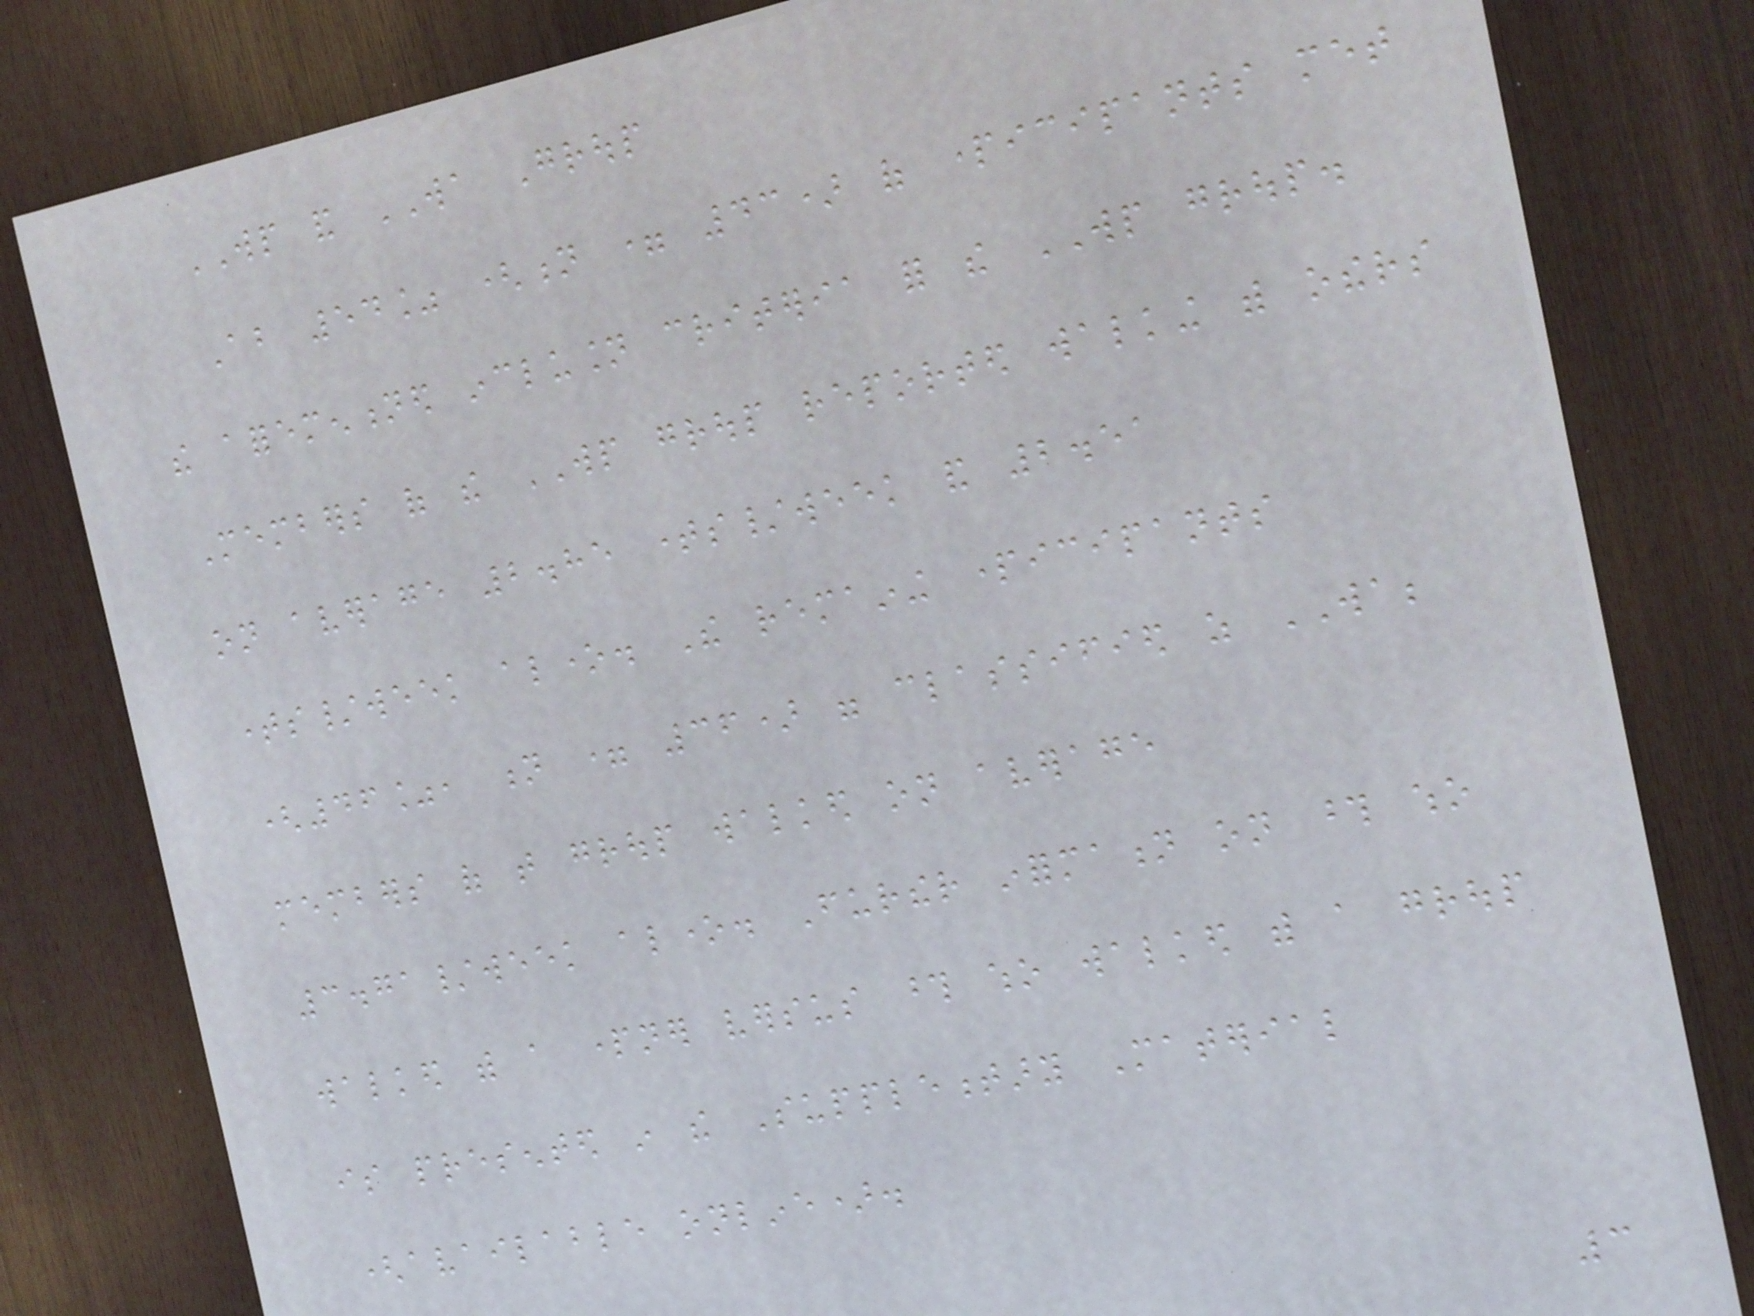WP and WA Group
About 54% (n = 43) of participants met
the aforementioned inclusion criteria for the WP group.
Members of the WP group reported walking with others
on average 2.85 times/week and 2.51
times/week alone. The remaining participants
(46%, n = 36) were classified as WA;
members of that group walked on average
3.71/week alone. Further information on those who
walked with a partner versus those who walked with a group
is presented in the Supplementary Material
(available online).
3
